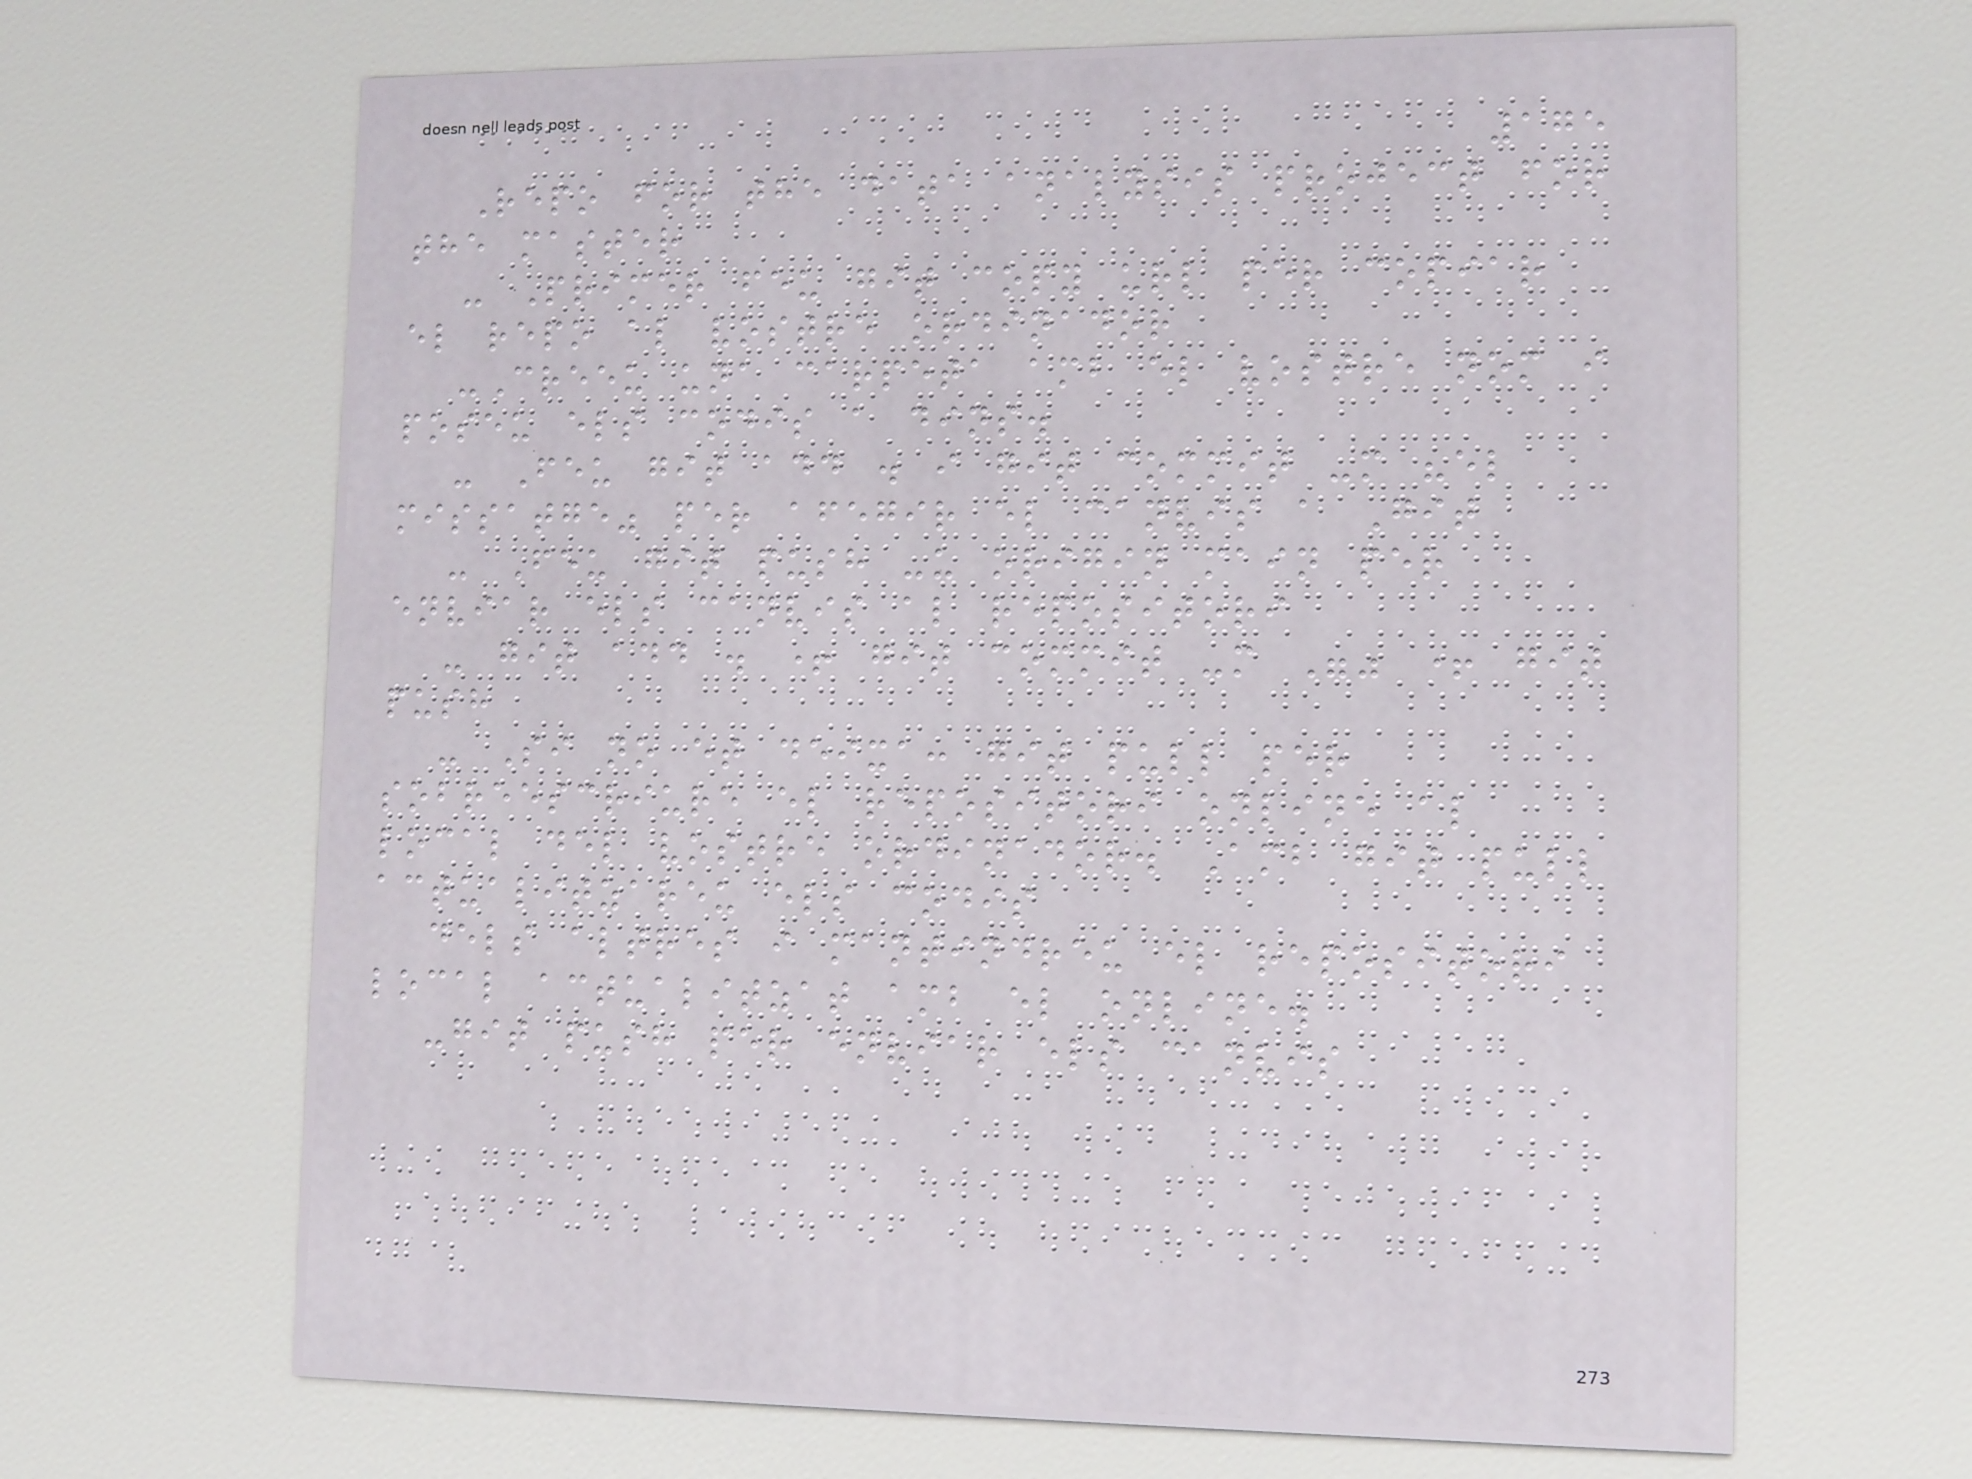175
Repo for the data analysis project for
the master
- Primer feu git copy url per copiar
el repo al vostre ordinador
-Creeu una carpeta amb el vostre nom i
poseu els codis a dins.
- Feu git add . i git commit -m "el
missatge" per afegir el canvis a Git
- Feu git push -u origin main per
enviar els canvis al repositori
- git add . + git commit -m "" + git
push
- Si no et deixa: git pull per
sobreescriure el repositori online al
local del vostre ordinador. Amb git pull
actualitzareu els codis
dels altres i mantindreu el repositori
local actualitzat amb el online.
-git push per enviar els canvis
